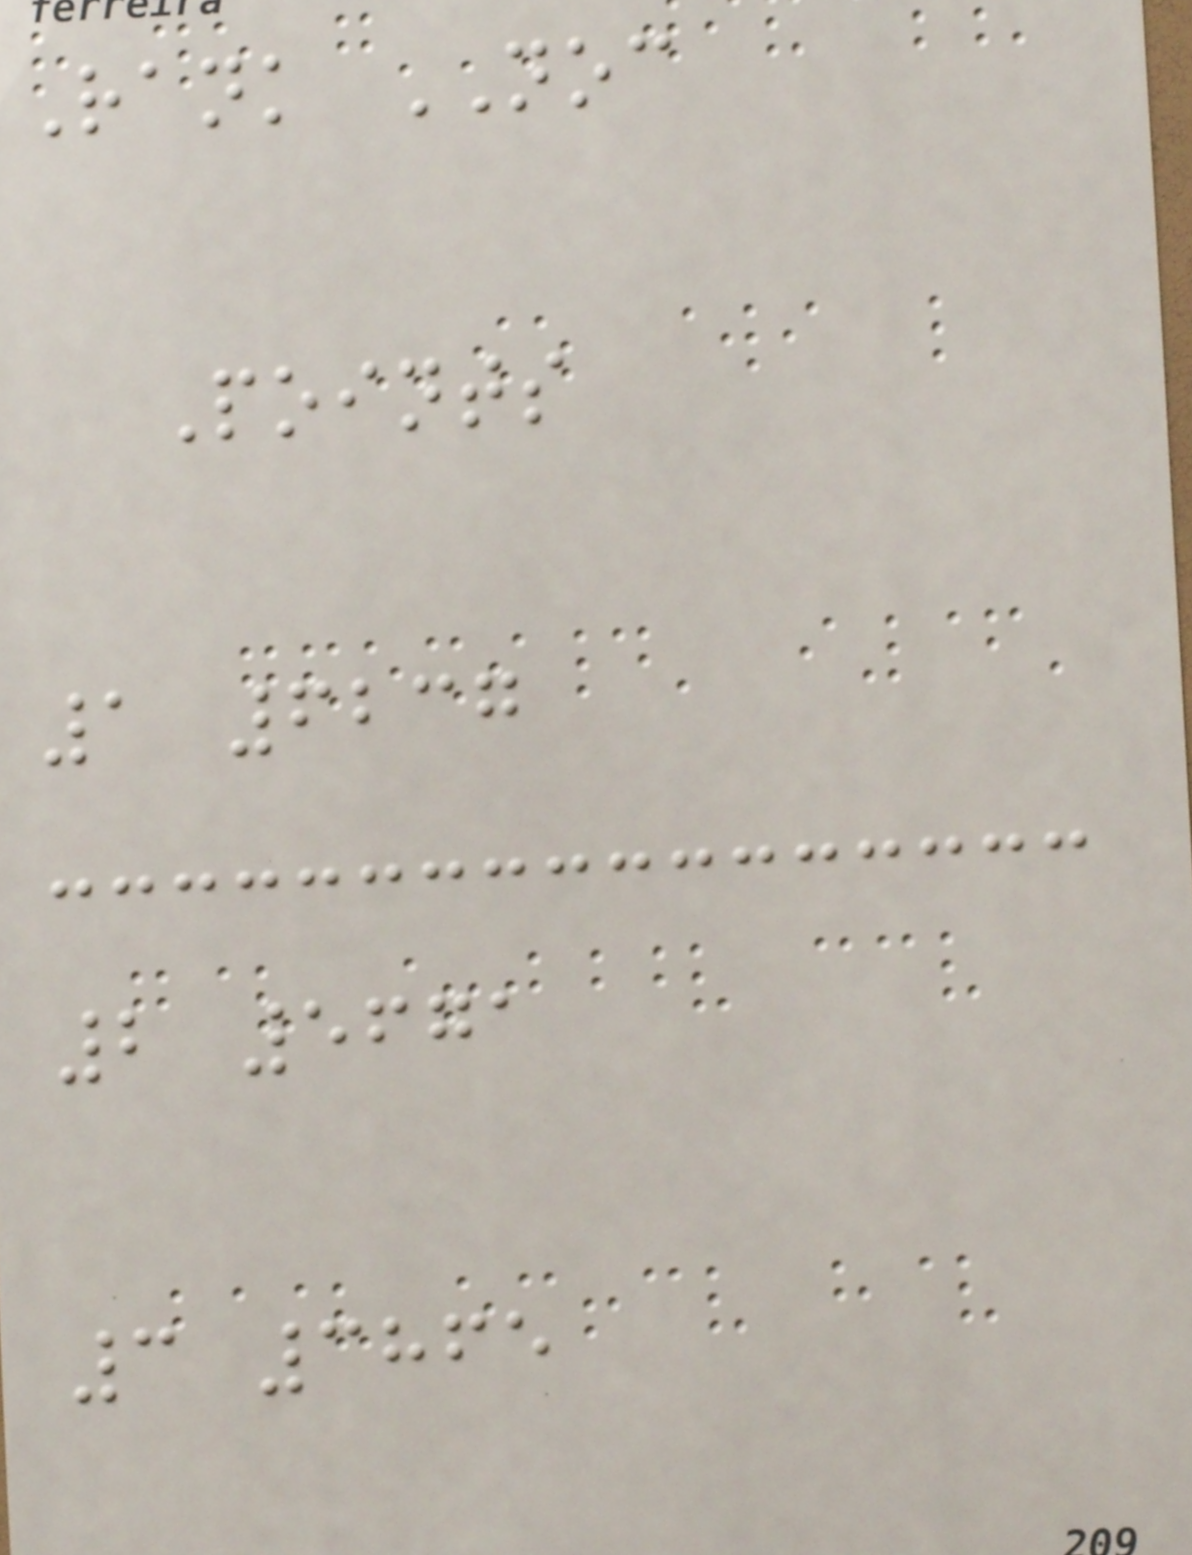Rank NOC
Points
1 6237
2 5671
3 3865
